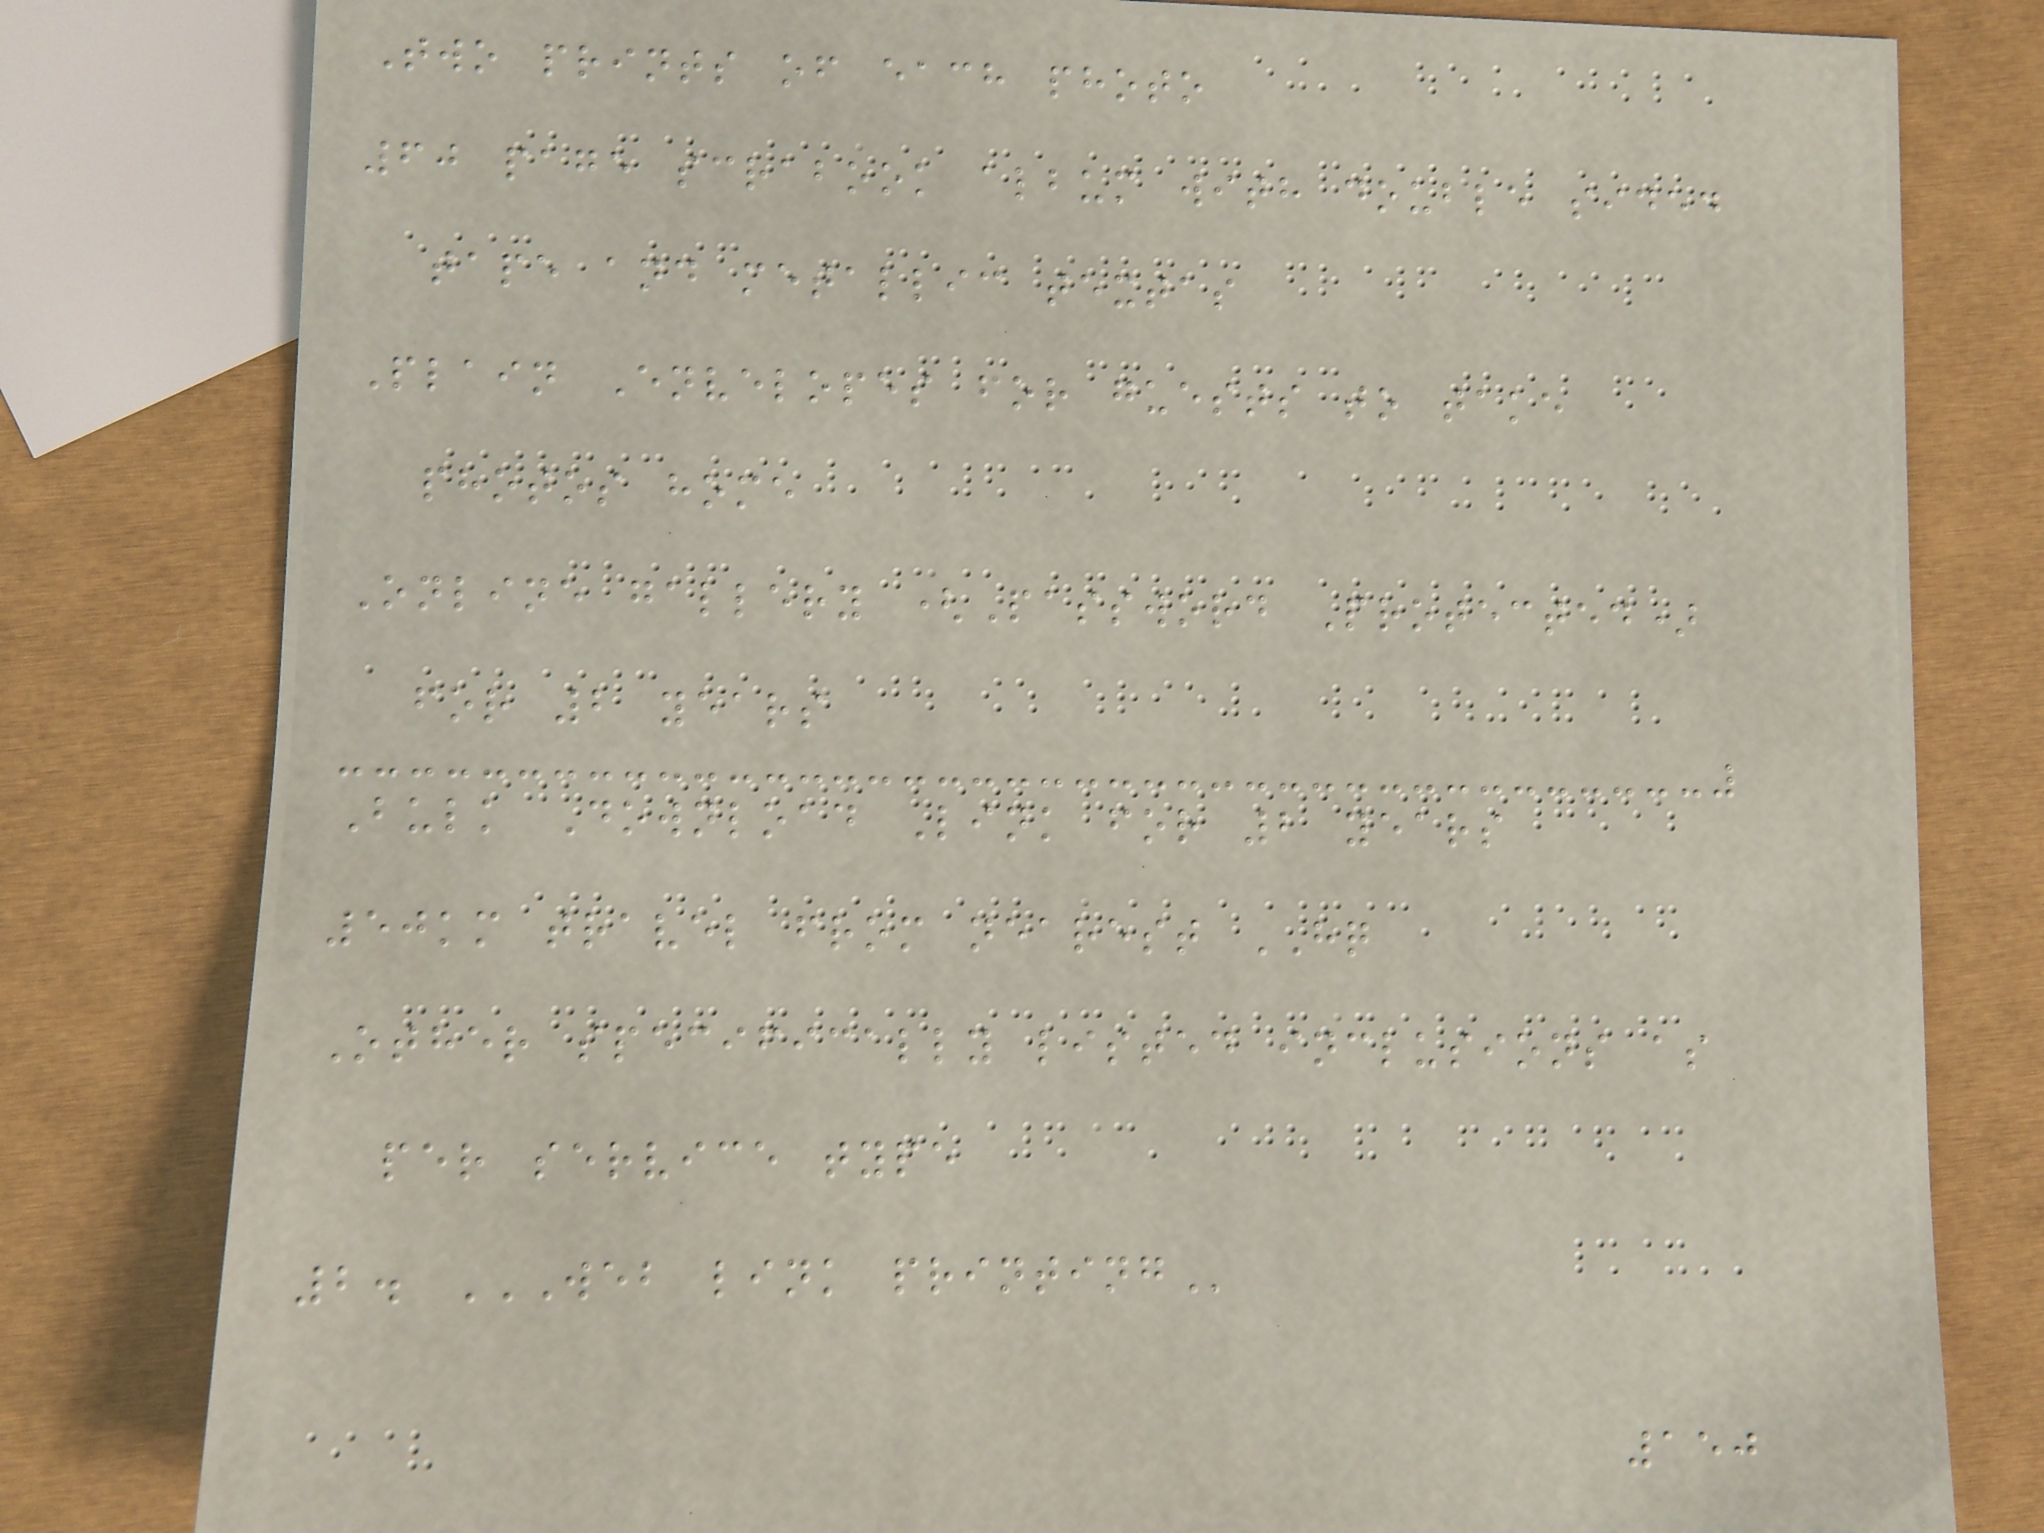Two prints of each photo
60 page scrabook album with double sided
tape and metallic textas
Plain Envelopes for guests to take
photos home
Online gallery (Password Protected)
for 2 years
Bulk Download Link for 2 years
50km travel from nearest HQ
Other specifically listed inclusions as
per service type
2. WEB LINK PRINTING
150
